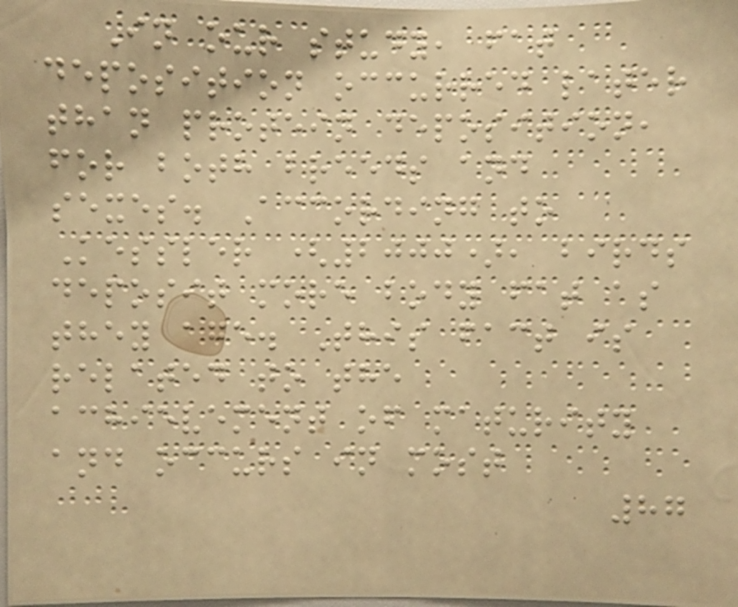In our study, fat
deposition occurred later
than protein deposition,
for both breeds and
sexes. According to
Kessler (2000), birds
deposit more body fat as
they age. This fact is
related to the
achievement of maturity
and occurs in most
87
